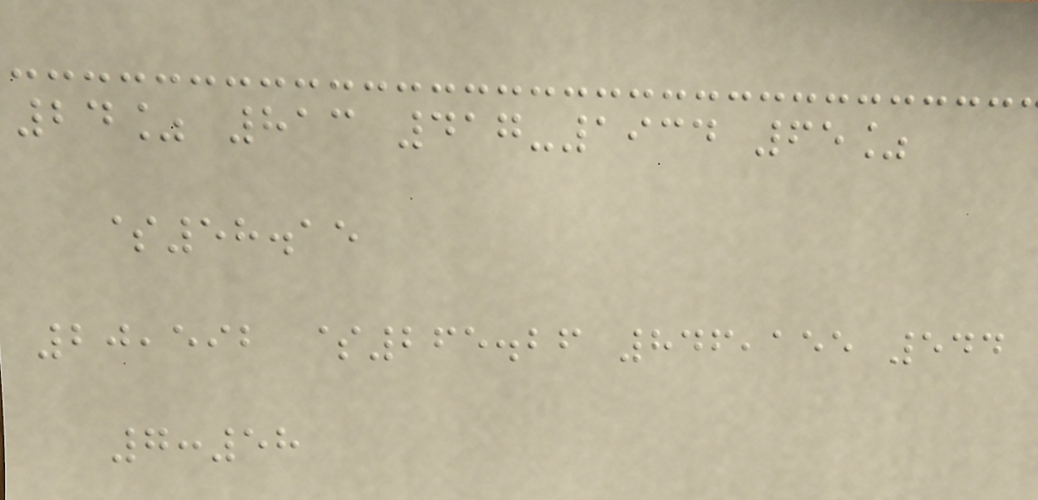24% 813 417-1934 65%
$58.15
20,592 $265.26 846,155 544
7:58
